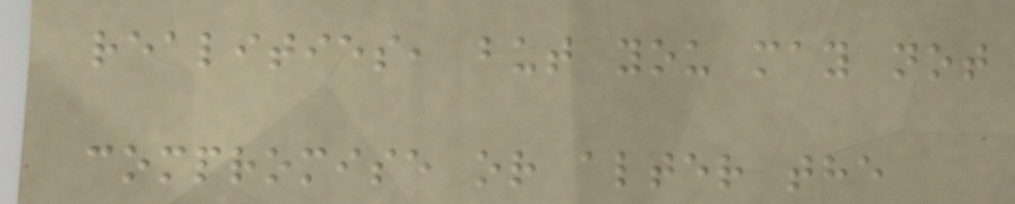realities, but you may not
compromise or alter the
